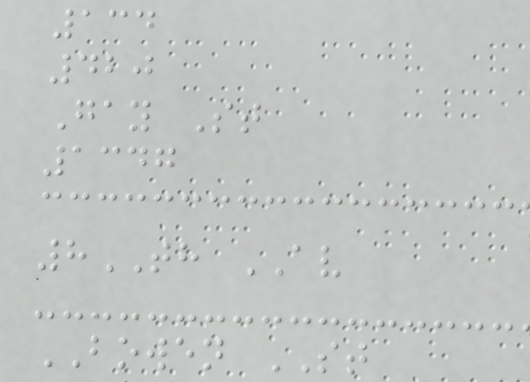134
420
Gay St
1347
8TH AV
BOWEN ST
